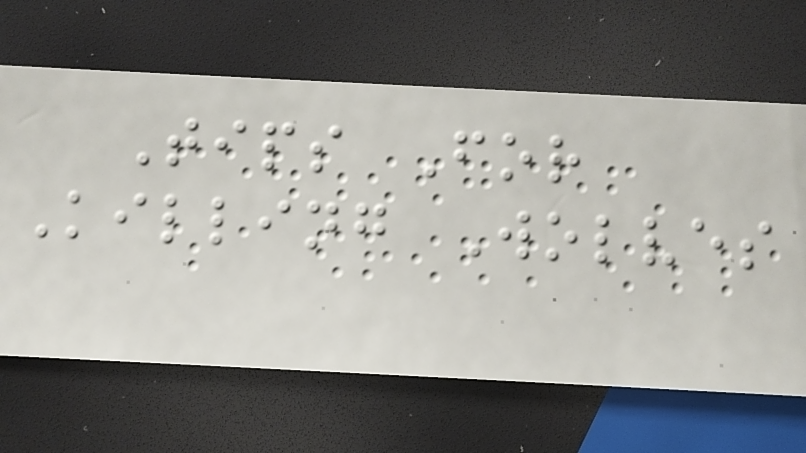Tips For
Killing Wolves
